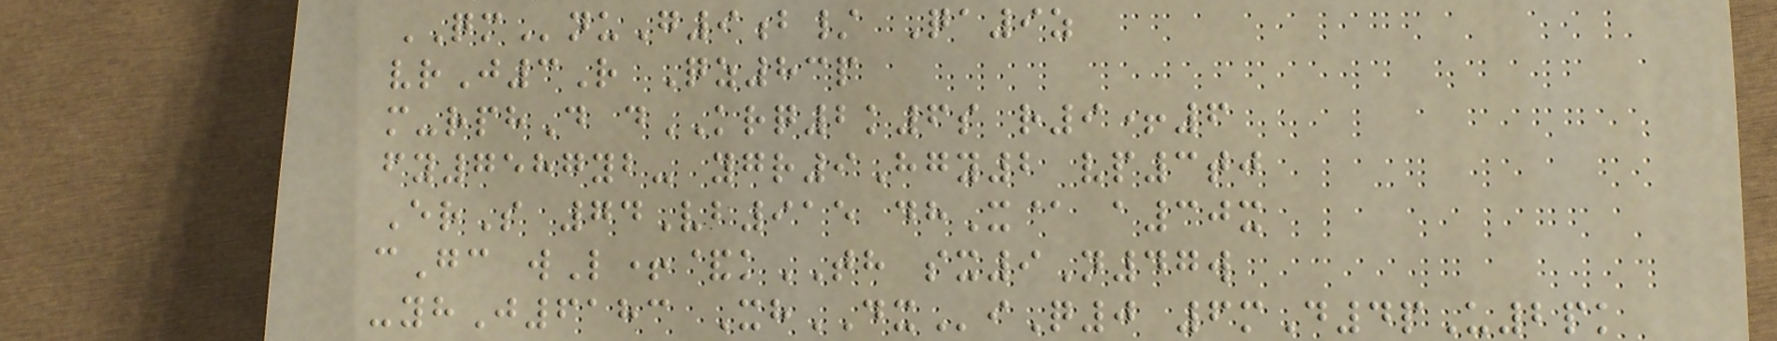QMnuG9b/ Qa9z
vrJ3R Qz83p
m-rphD dKRQ2k6s r9+6
fy7587yb- ygr9Hgy2 vp3tj
ErS 74Vb915 dhX@ a30x
cGc wL+&kTH sx9N47w
-yhJ6183 XhDXiQ0 6mD4pU2pk
